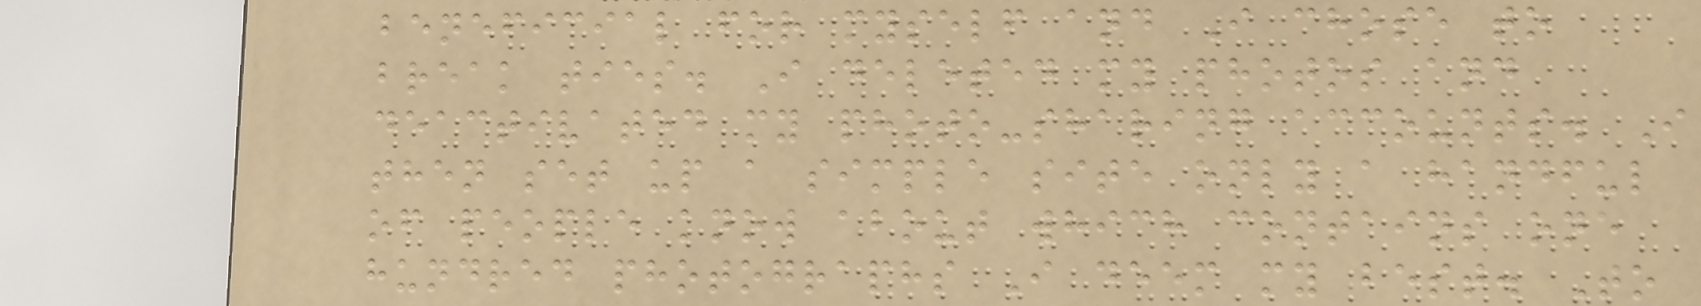beneficial for myself and I chose to
break ties. I deleted my photos and
deactivated my photo-sharing accounts. I
then set up a simple site only a handful
of people know about which contains one
hundred photographs I deem my best. To
